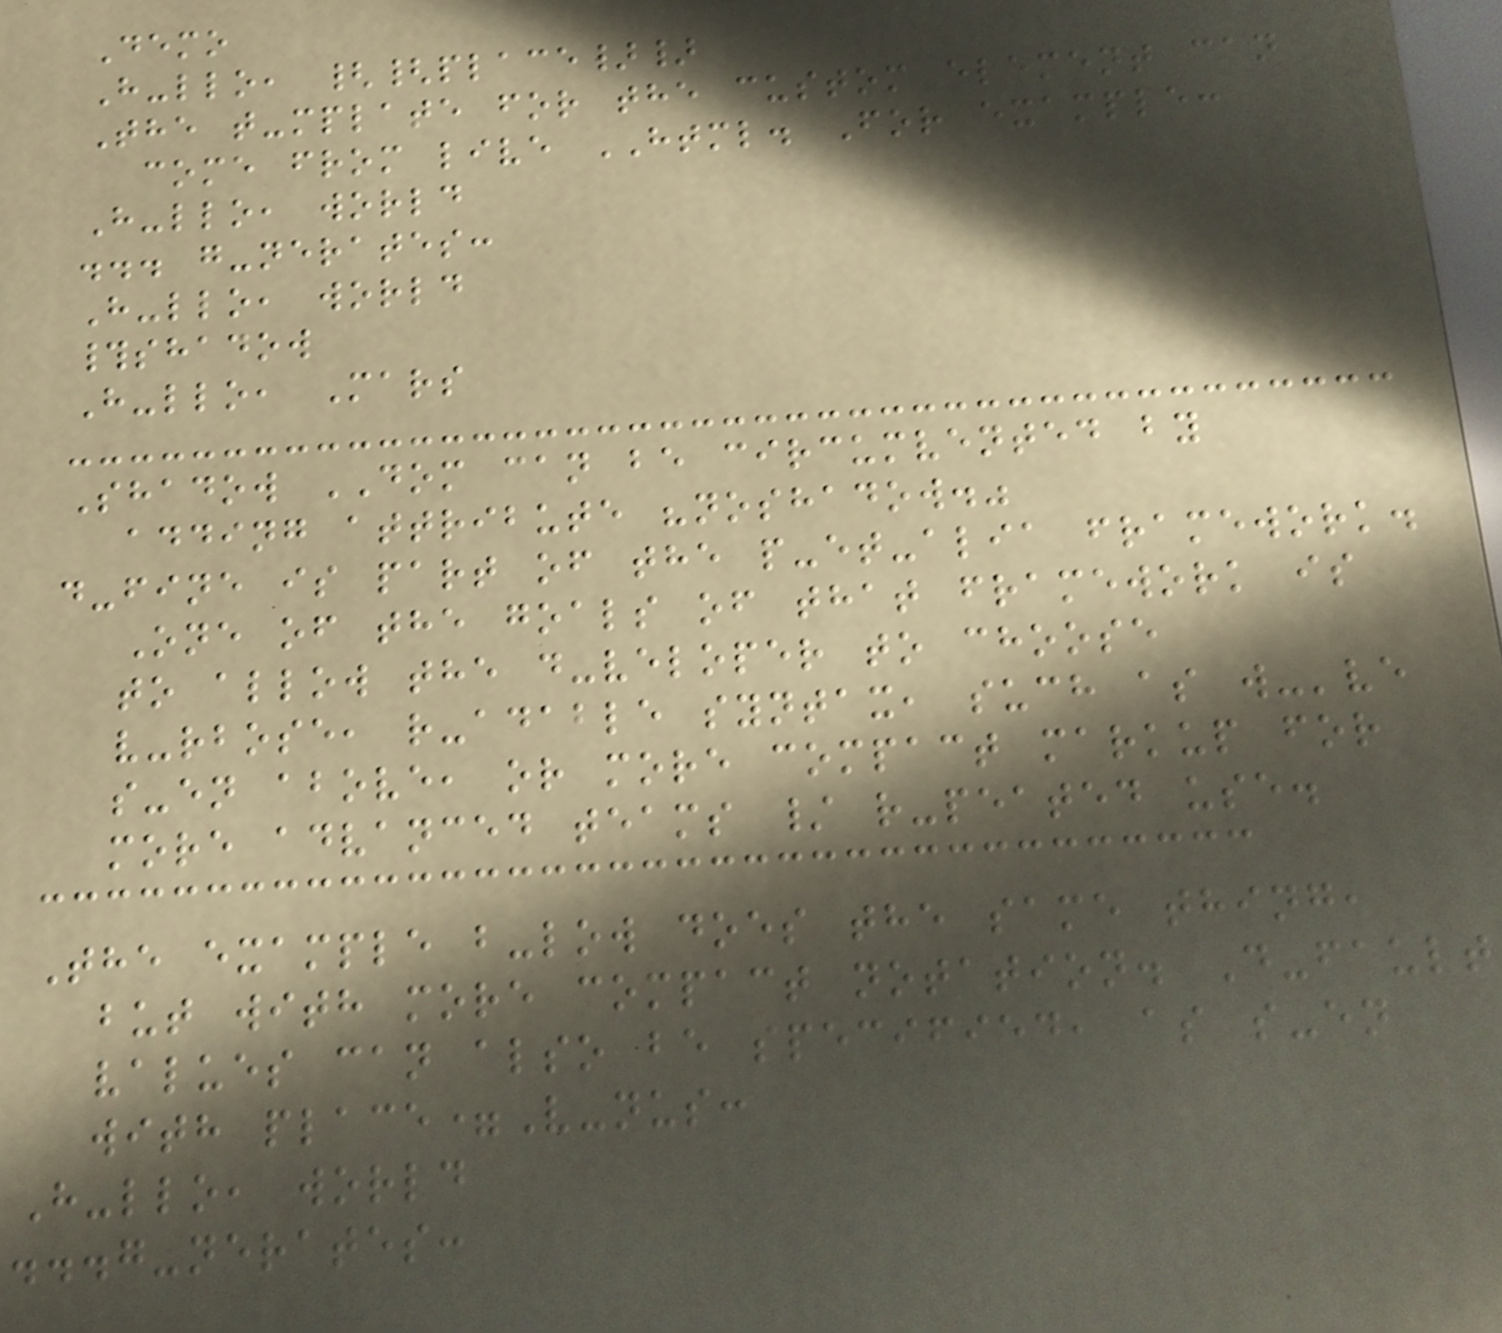Demo
H-llo, {{place}}
The t-mplate for the custom element can
come from live HTML. For example:
H-llo, world
... g-nerates:
H-llo, world
#shadow
H-llo, Mars
Shadow DOM can be circumvented by
adding attribute "noshadow."
d-fine is part of the p-et-alia framework.
One of the goals of that framework is
to allow the d-veloper to choose
v-rbose, r-adable syntax, such as w-'ve
s-en above, or more compact markup for
more advanced teams / r-peated use.
The example b-low does the same thing,
but with more compact notation. D-fault
values can also be specified, as s-en
with place=V-nus:
H-llo, world
...g-nerates:
